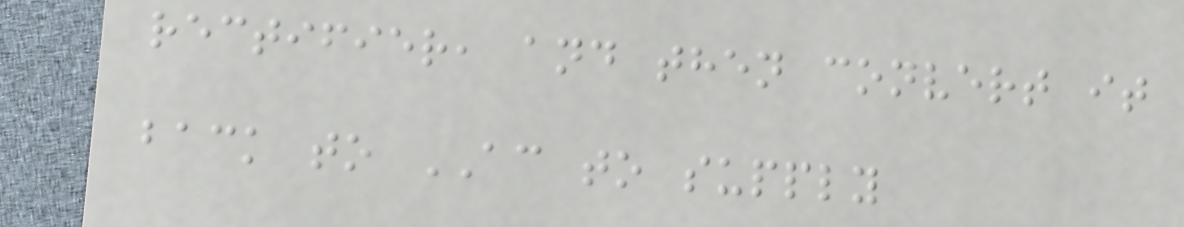rectifier, and then convert it
back to AC to supply
